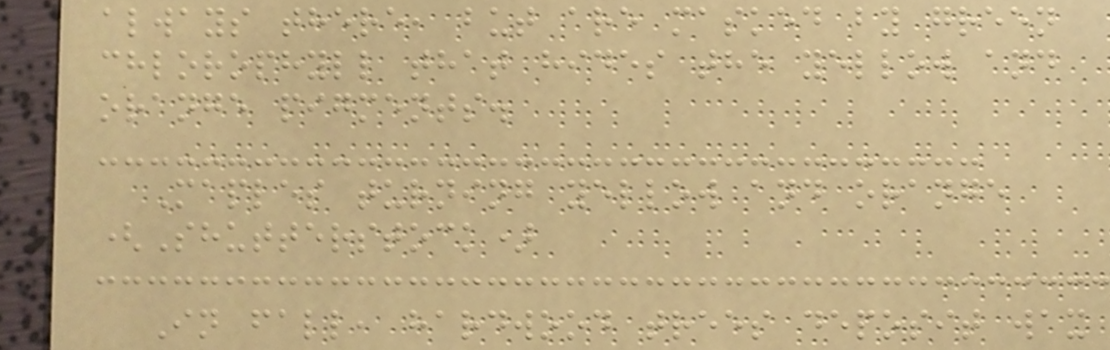always there, but are masked by green
chlorophyll that hides the yellow and
orange pigments.
Maples turning yellow and orange
(Shutterstock)
In fall, hardwood trees deposit wax
